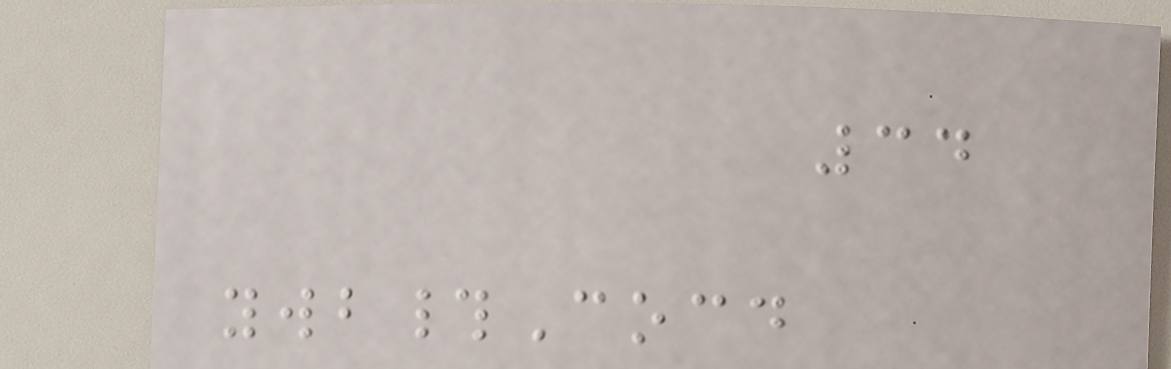34
ywb#Cocd
